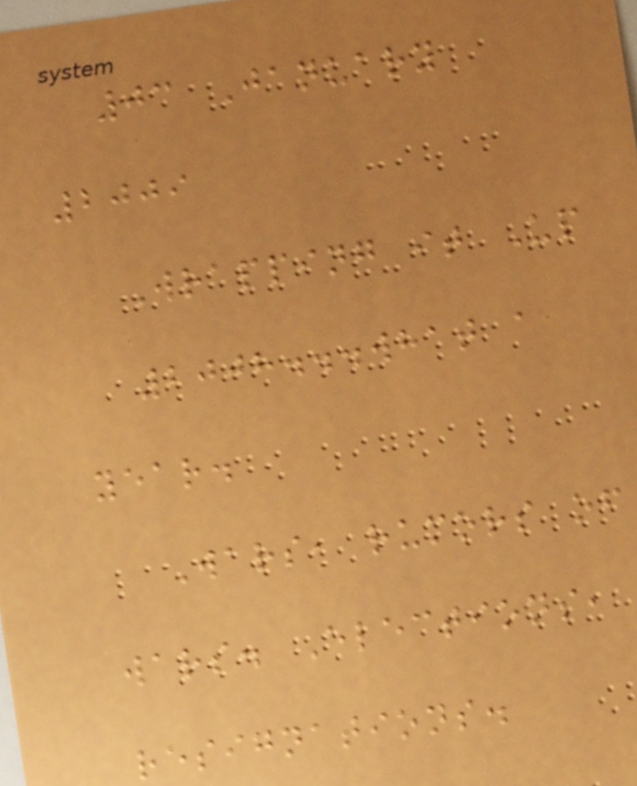03 January
2009
Wrapping it Up
2008...what a
year.
Wars, rumors of
wars. Elections,
resignations.
